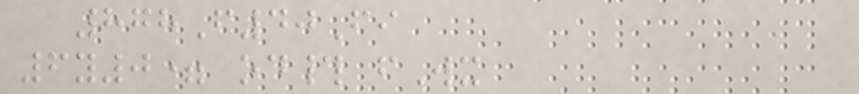878F40Fi
6y0= od# fWx
